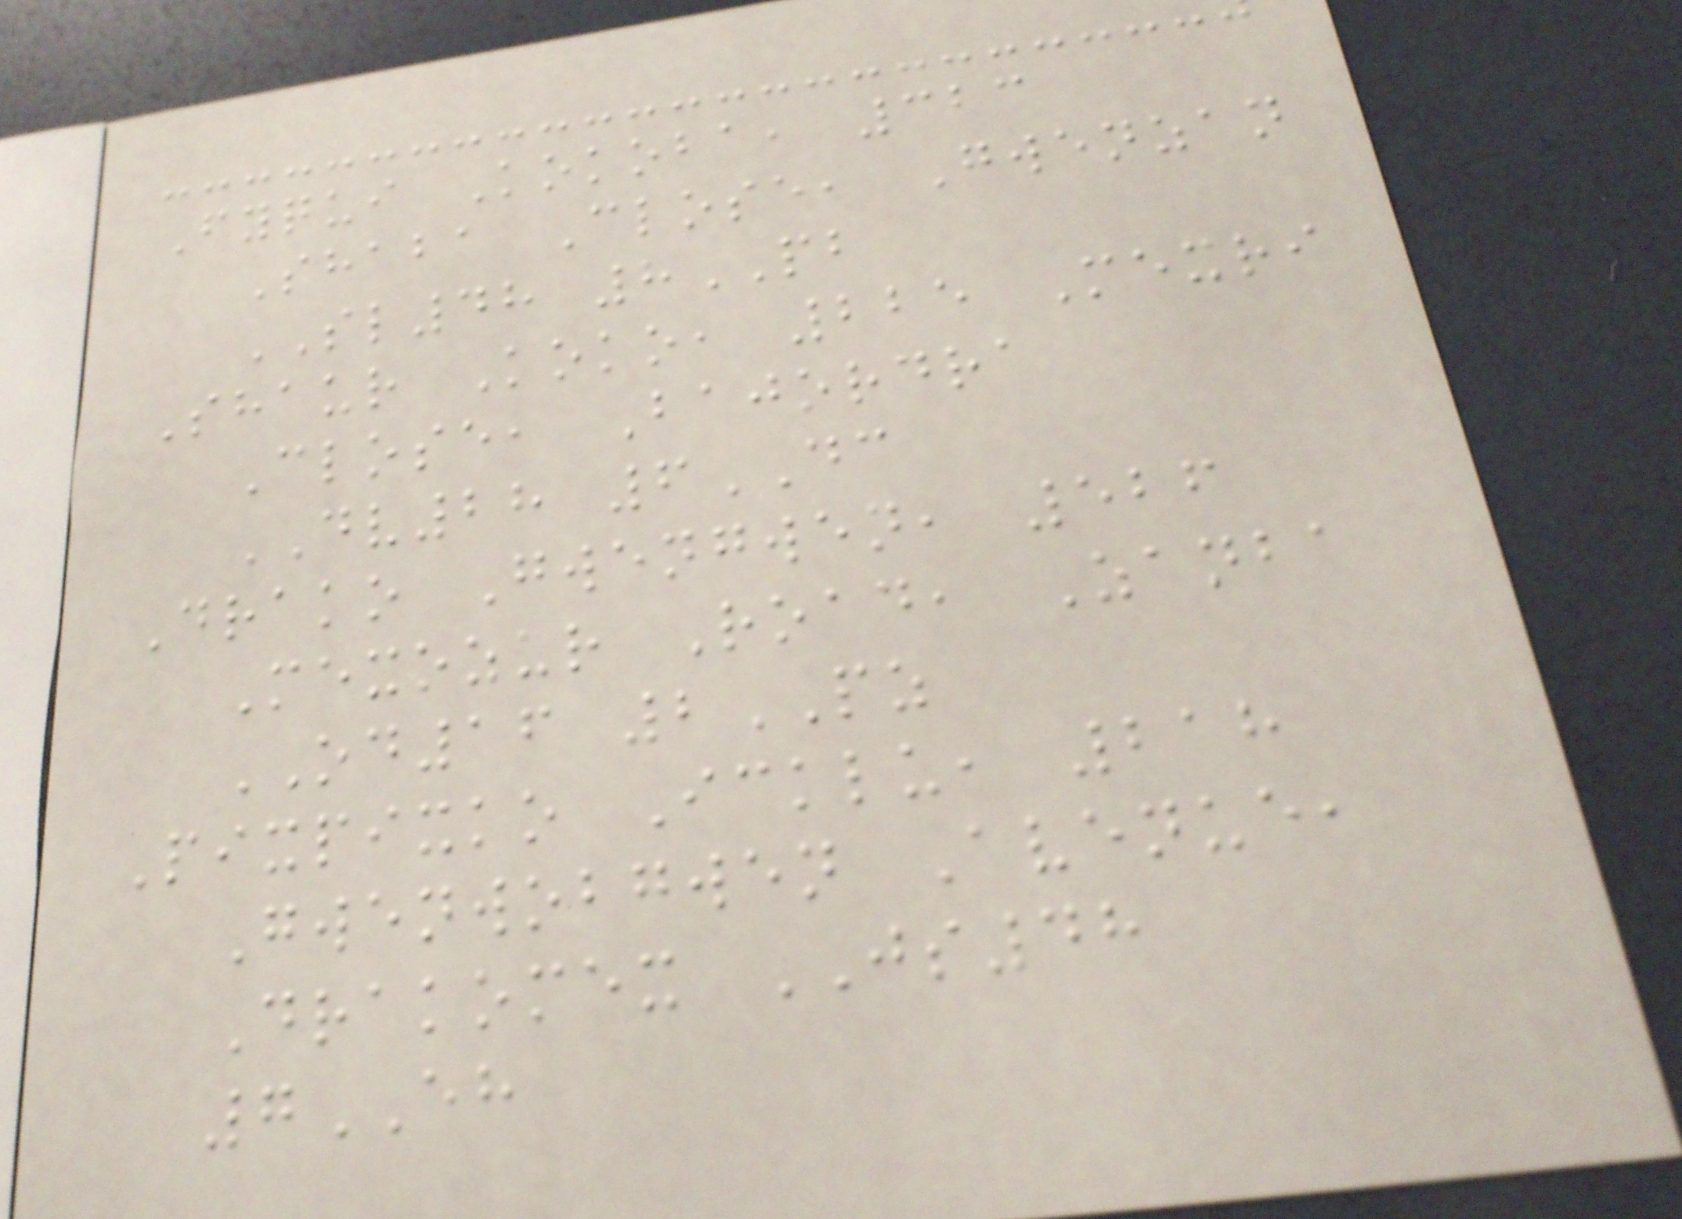Fyqui Kokoba, 323
Shaba Close, Gwenzan
SL48 8PB
Shaur Koko, 225 Mexri
Close, Bajordra
DV28 6DC
Drako Gwengwen, 526
Mexozur Road, Zanba
OD16 2PZ
Pixpixko Icklu, 218
Gwenwobgwen Avenue,
Drakomex JS48
7EH
